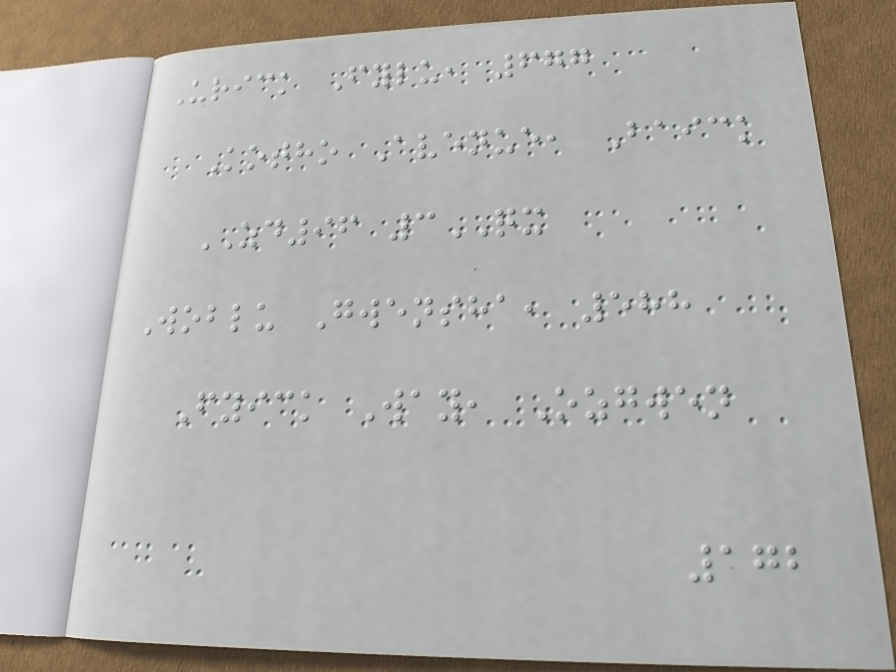Urick Fylu, 677
Kotho Avenue, Baick
ZD96 3QX
Woblu Gwensha, 588
Fyick Way, Ozgwen
172
